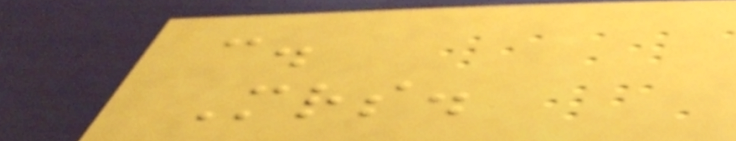c.
Mrs.
